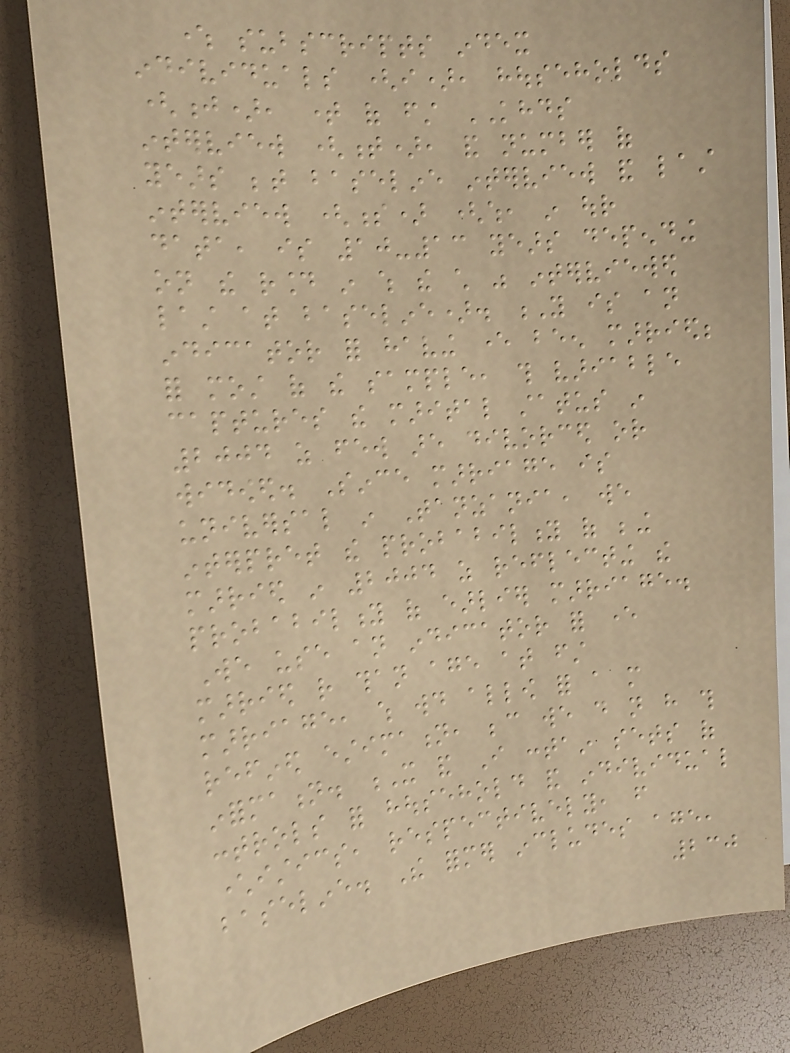where subscripts index
individuals (i), households
(j), time of first KHDS
interview (t), and number of
years between baseline interview and last
interview (s) (which, in our
data, is 10-13 years depending
on the round in which the child was interviewed
last at baseline). Y is an
indicator for having ever been married;
for most of the sample, this variable
captures the marital status in
2004 as few are divorced or
widowed. Since marriage is
universal in Tanzania, we
interpret the probability of being
married in 2004 as reflecting the
probability of earlier marriage.
We use an indicator for ever
married rather than age at first
marriage, which would allow for a more
refined estimation, because we do not have this
information. X and I contain sets of
controls for household and individual
characteristics, respectively, from
baseline. The former includes age,
230
